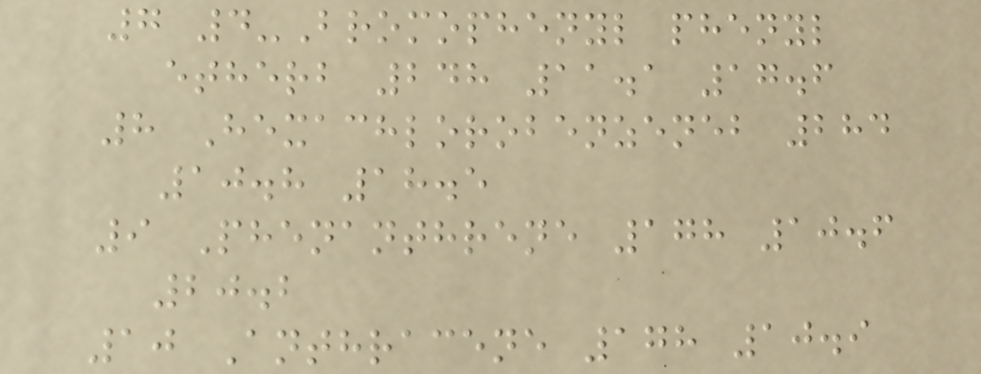7 4-Bromophenyl phenyl
etherb 248 11.1 17.6
8 Hexachlorobenzeneb 284
10.8 18.5
9 Phenanthrene 178 10.6
20.2
10 Anthracene 178 10.9
